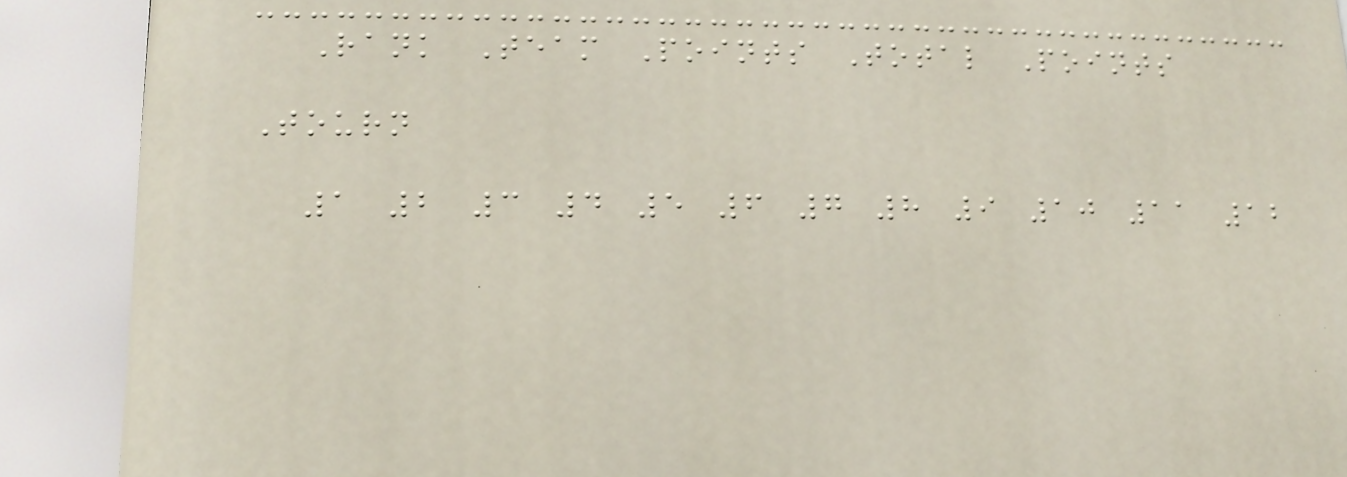Rank Team Points Total Points
Tourn
1 2 3 4 5 6 7 8 9 10 11 12
